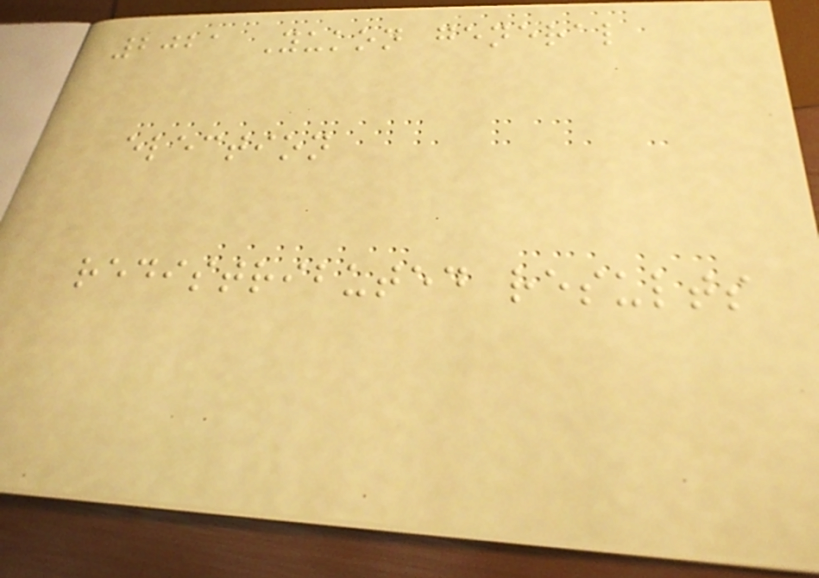2021 Yukon general
election
redistributed results
